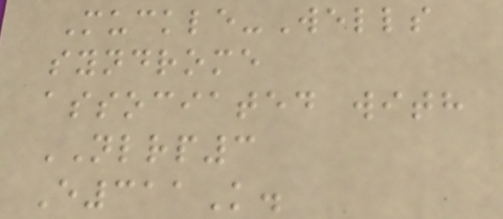Muckle-Wells
syndrome
associated with
NLRP3
E311K.
